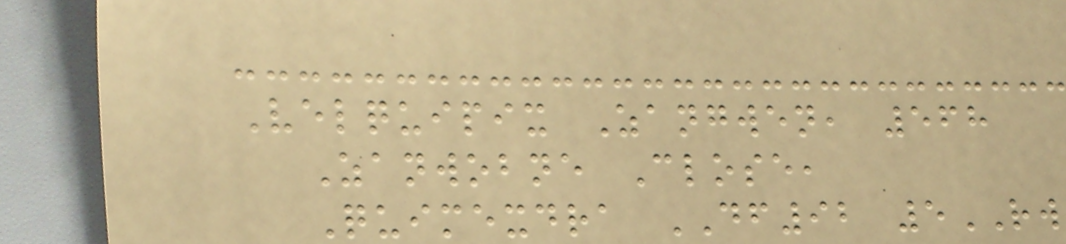Velquipix Zangwen, 568
Zanwobne Close,
Quimexdra DF92 5RW
